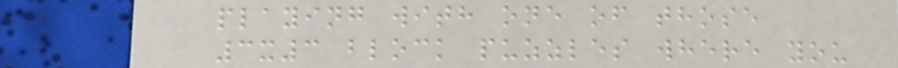playing with one of those
3x3 block puzzles where you
